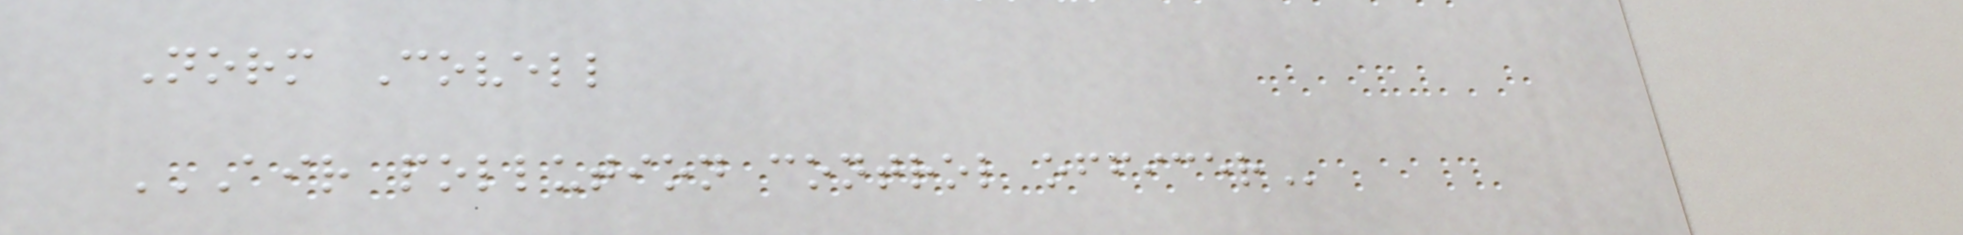Norm Covell
AIR POLLUTION CONTROL OFFICER
